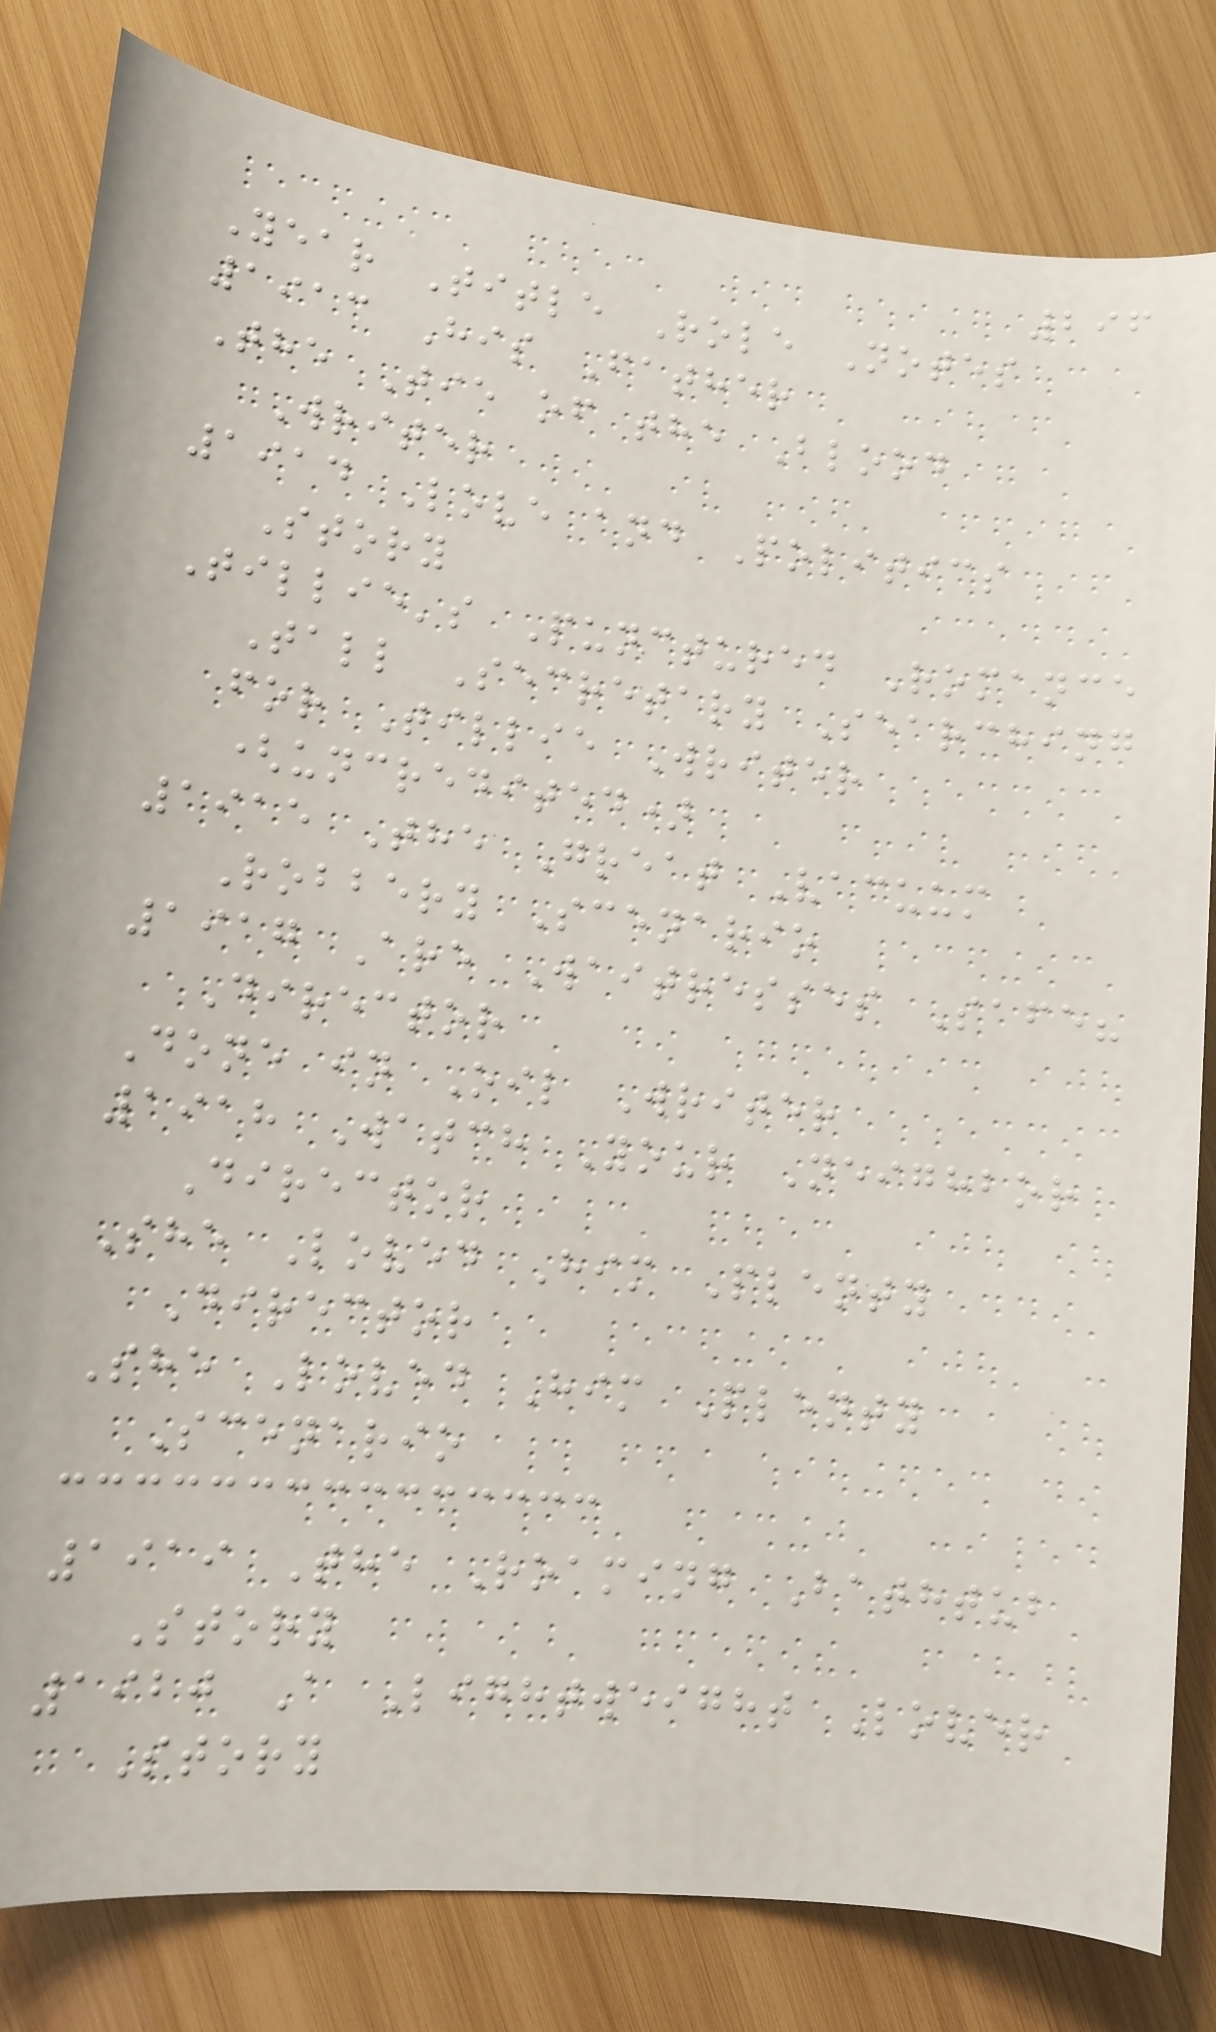296
Year Title Role Notes
1913 His Father
The Tie of the Blood
Writer
1914 Love and Politics
Story
Tillie's Punctured Romance
Tall Secretary Searching
for Tillie Writer
(uncredited)
1915 The Great Vacuum
Robbery Scenario
1917 Are Waitresses Safe?
Director
Done in Oil Writer
1918 Watch Your Neighbor
Director
She Loved Him Plenty
Director
She Loved Him Plenty
Scenario
1919 The Roaming Bathtub
Story
1920 A Lightweight Lover
Story
